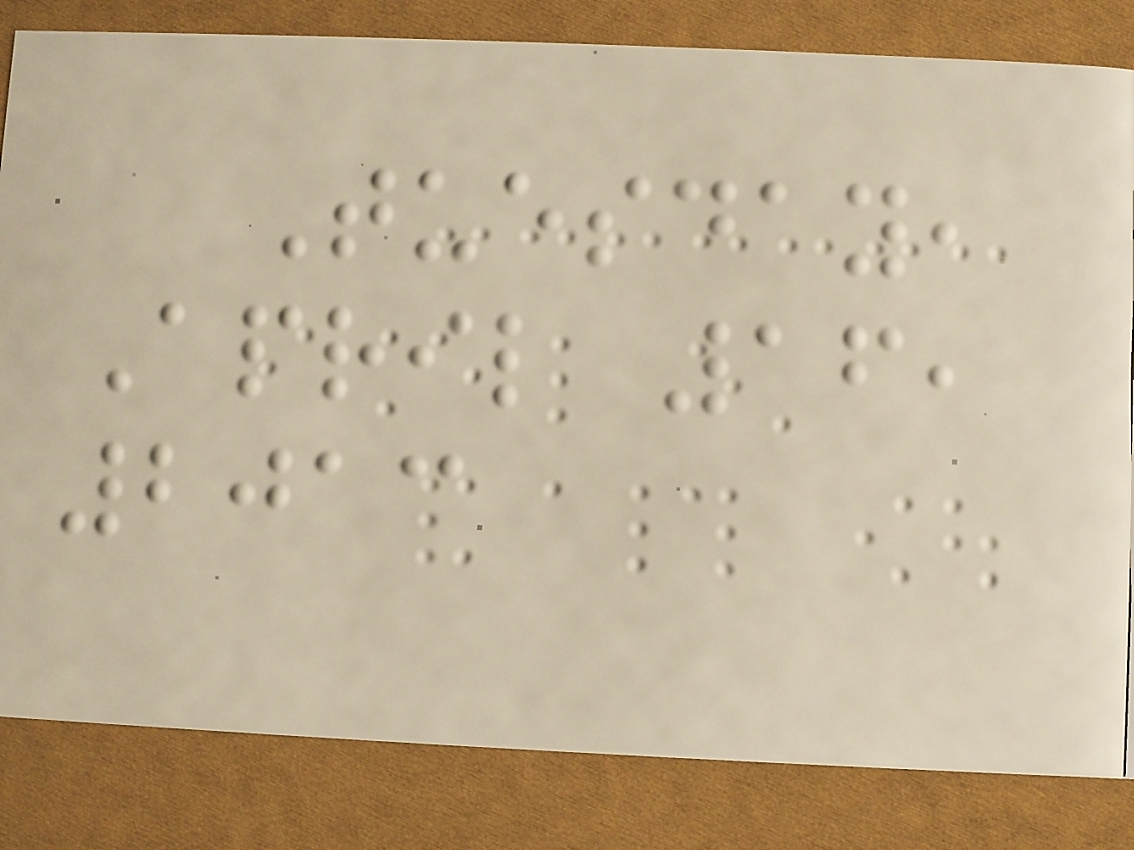Tuesday,
April 16,
2013
